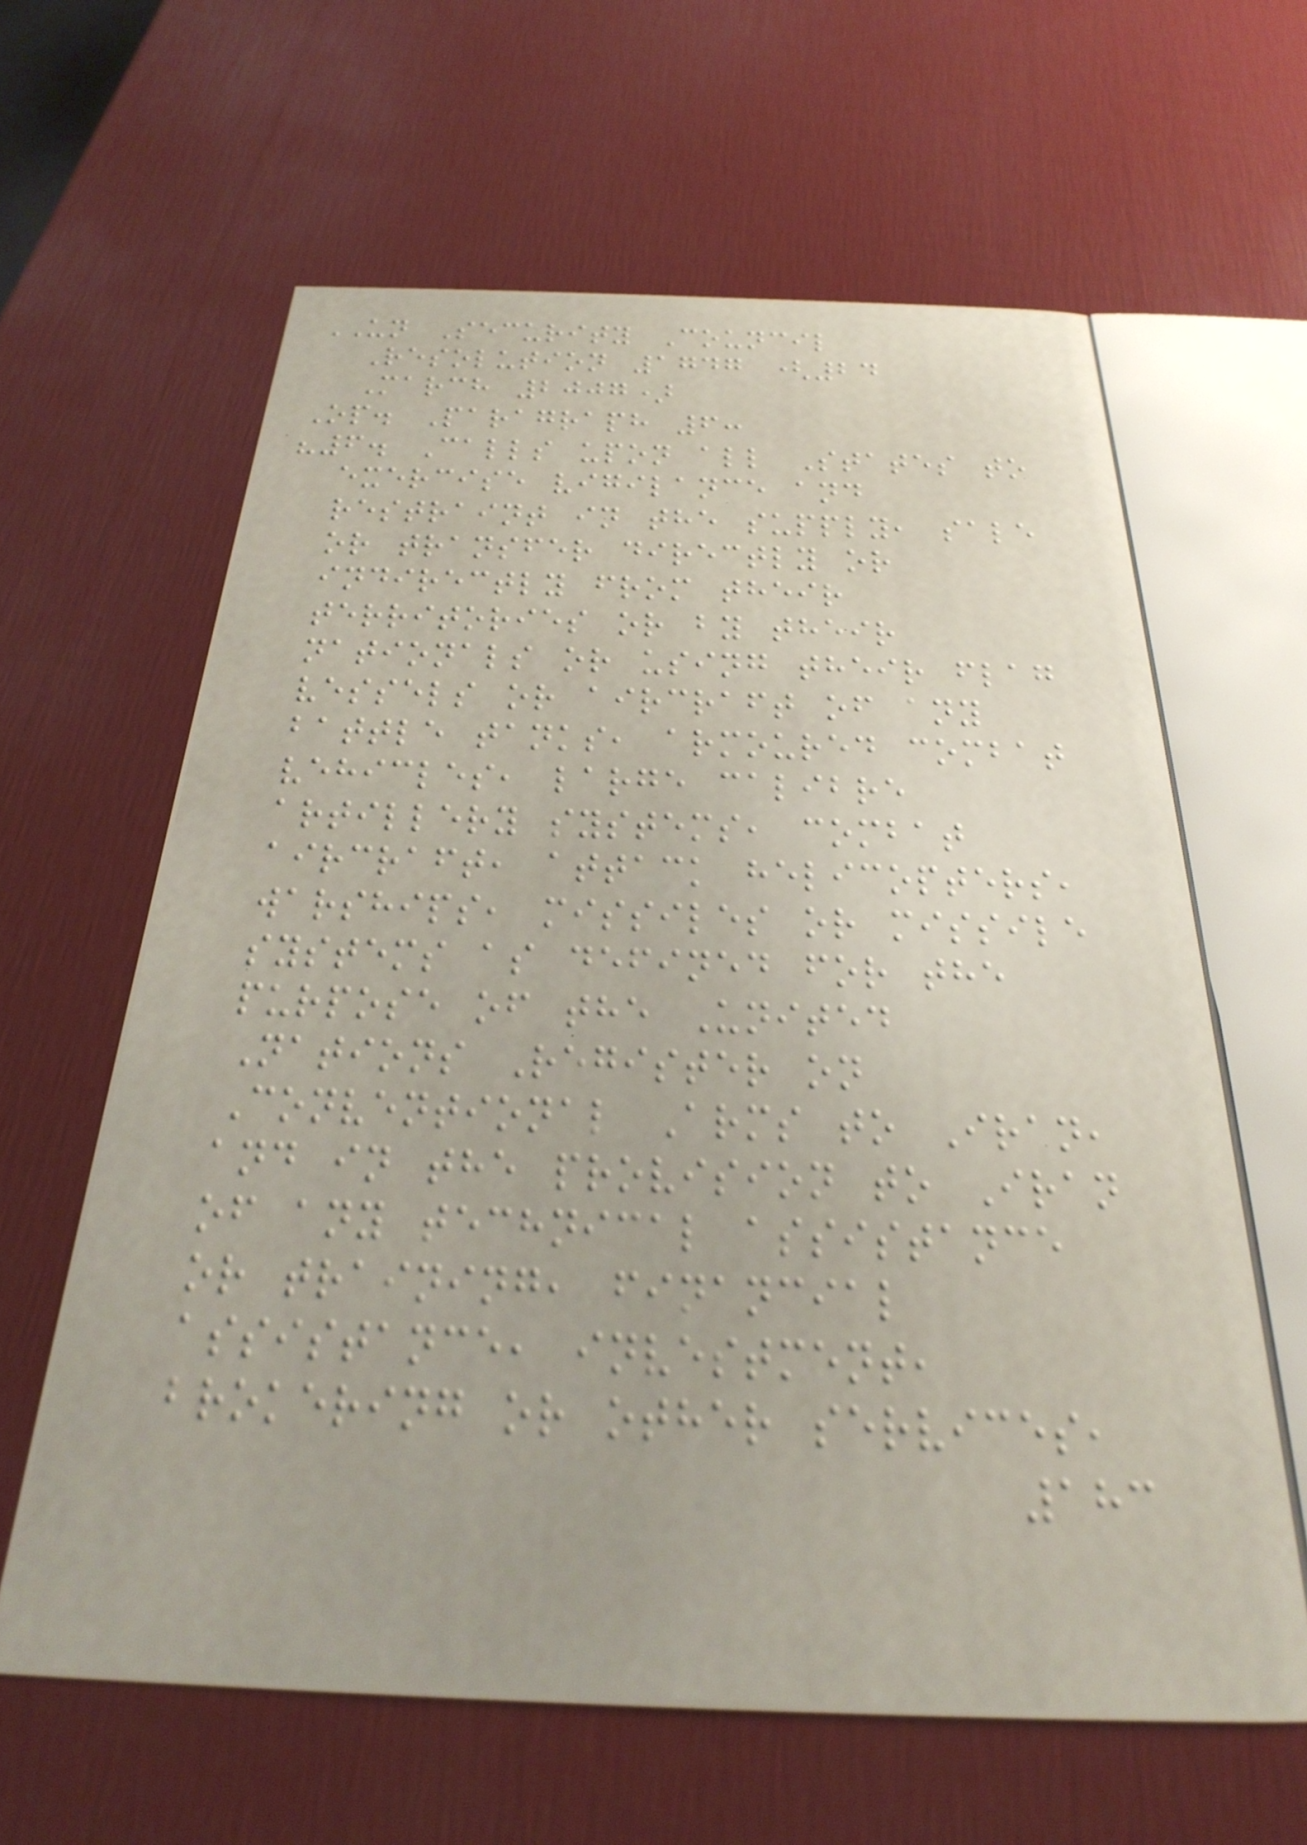UN Security Council
Resolution 1747 (24
March 2007)
Op. Paragraph 6:
"6. Calls upon all States to
exercise vigilance and
restraint in the supply, sale
or transfer directly or
indirectly from their
territories or by their
nationals or using their flag
vessels or aircraft of any
battle tanks, armoured combat
vehicles, large calibre
artillery systems, combat
aircraft, attack helicopters,
warships, missiles or missile
systems as defined for the
purpose of the United
Nations Register on
Conventional Arms to Iran,
and in the provision to Iran
of any technical assistance
or training, financial
assistance, investment,
brokering or other services,
183
